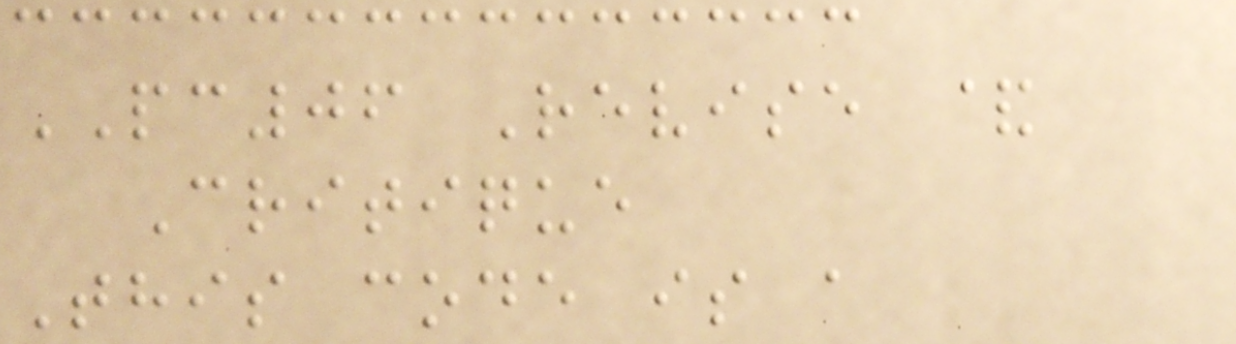PC06 Revise &
Critique
This code is a
